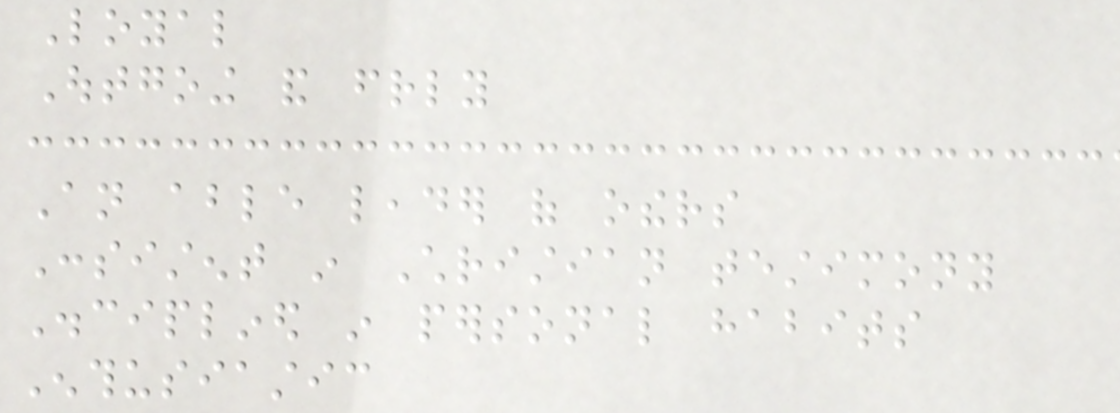Loyal
Outgoing and friendly
An able leader of others
Consistent in Christian testimony
Disciplined in personal habits
Enthusiastic
